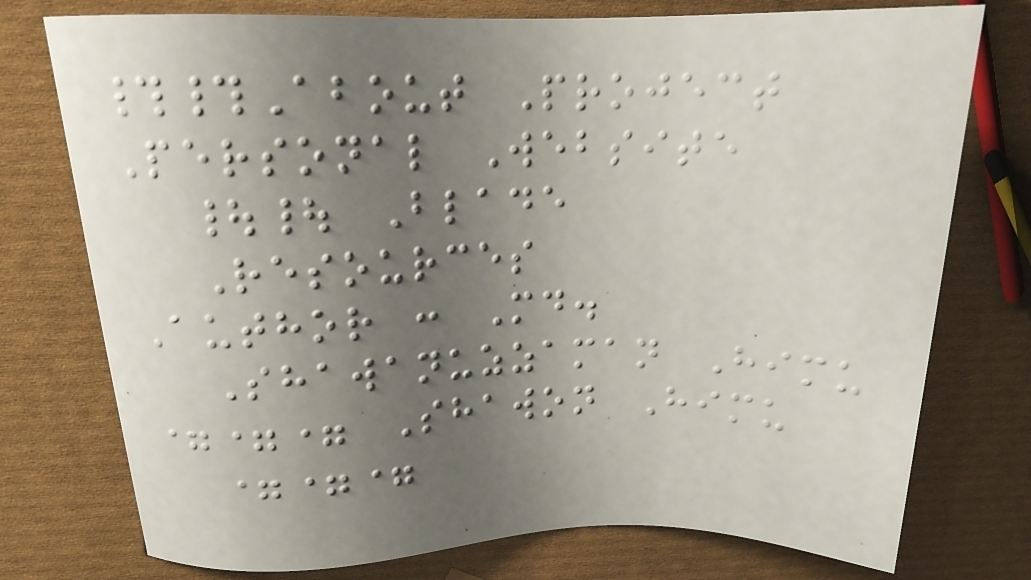##About Project
Personal Website
|| Blade
Resources
Author : Md.
Shawanuzzaman Himu
=== Shawon Himu
===
